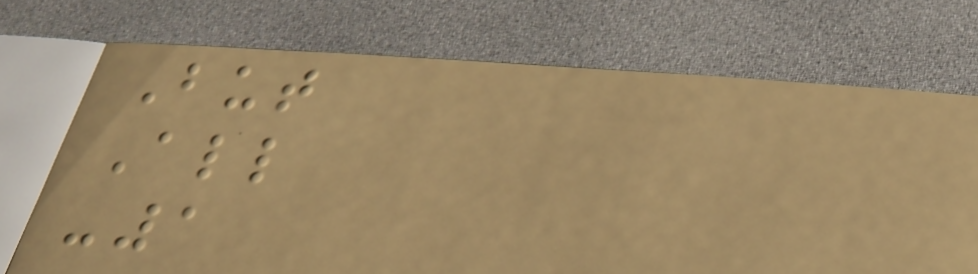But
All
-1
